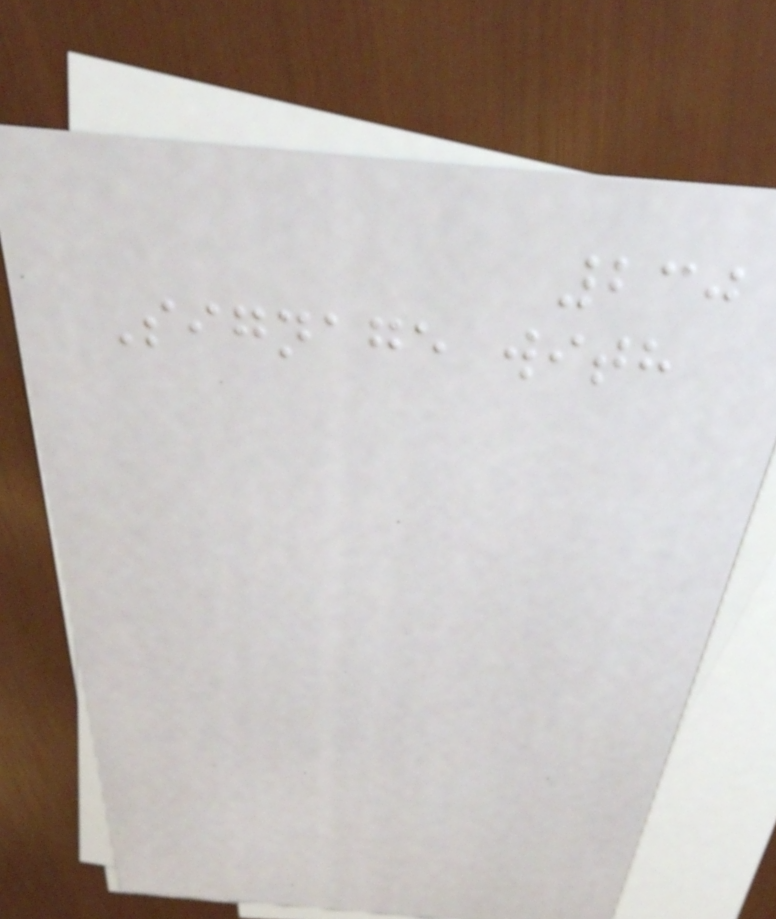230
Signage with
